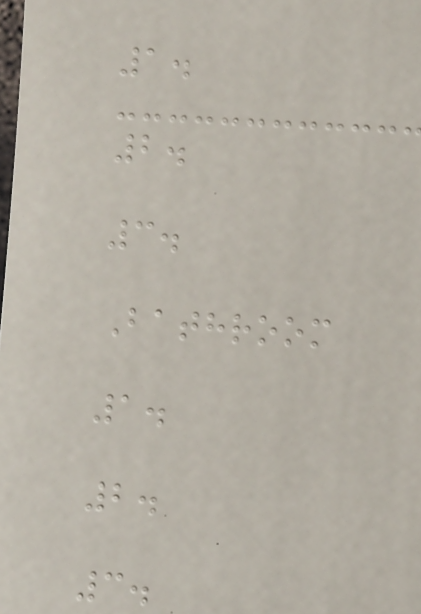1.
2.
3.
Bathroom
1.
2.
3.
